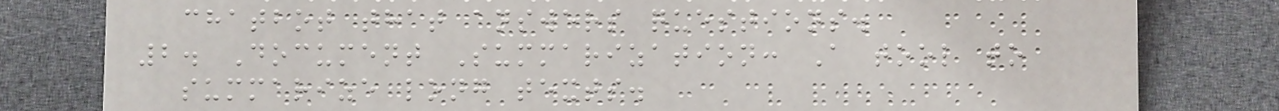chatbot that answers questions.
2. Document Summarization: A tool to
summarize long texts.
